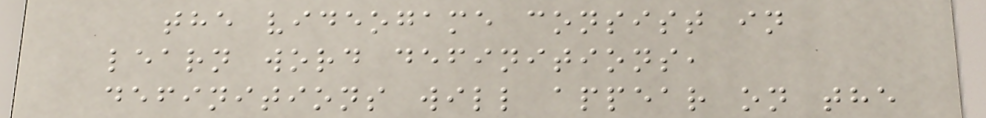the videogame consist in
learn word definitions,
definitions will appear on the
